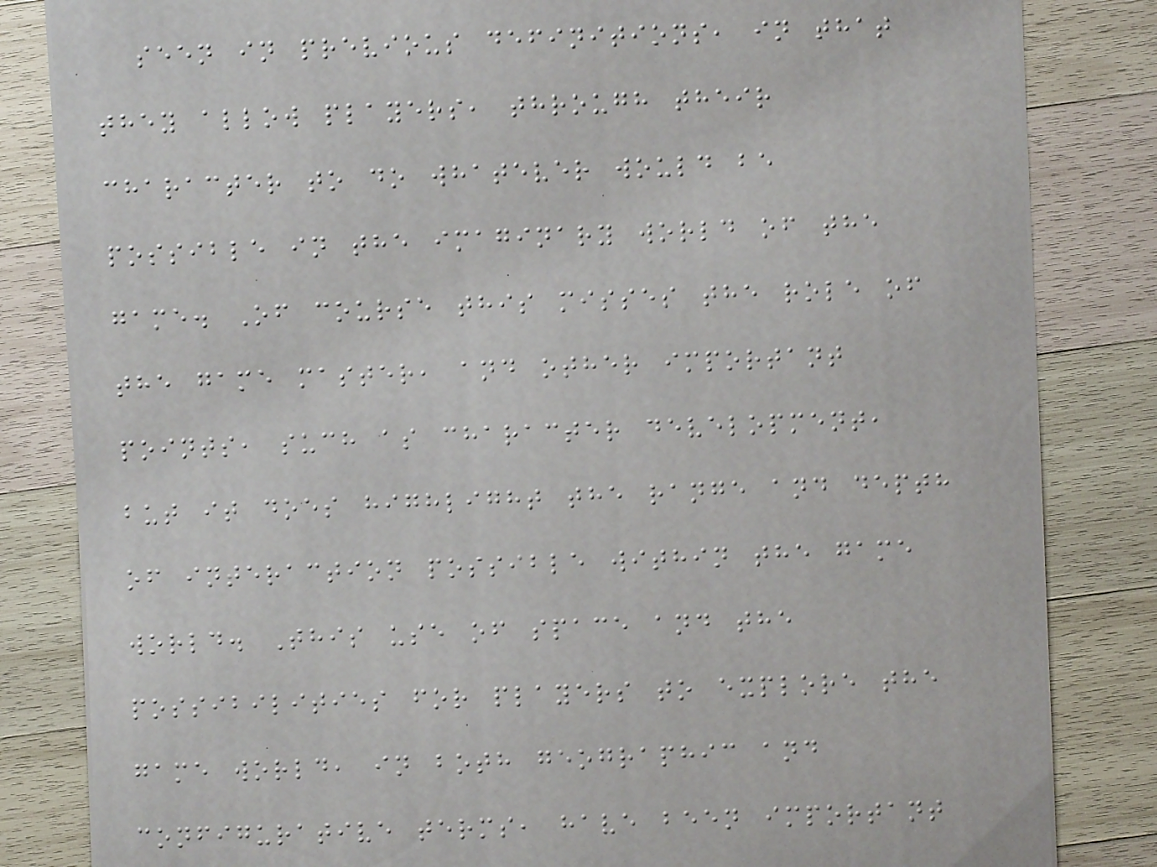seen in previous definitions, in that
they allow players, through their
character to do whatever would be
possible in the imaginary world of the
game. Of course this misses the role of
the game master, and other important
points, such as character development,
but it does highlight the range and depth
of interaction possible within the game
world. This use of space and the
possibilities for players to explore the
game world, in both geographic and
configurative terms, have been important
